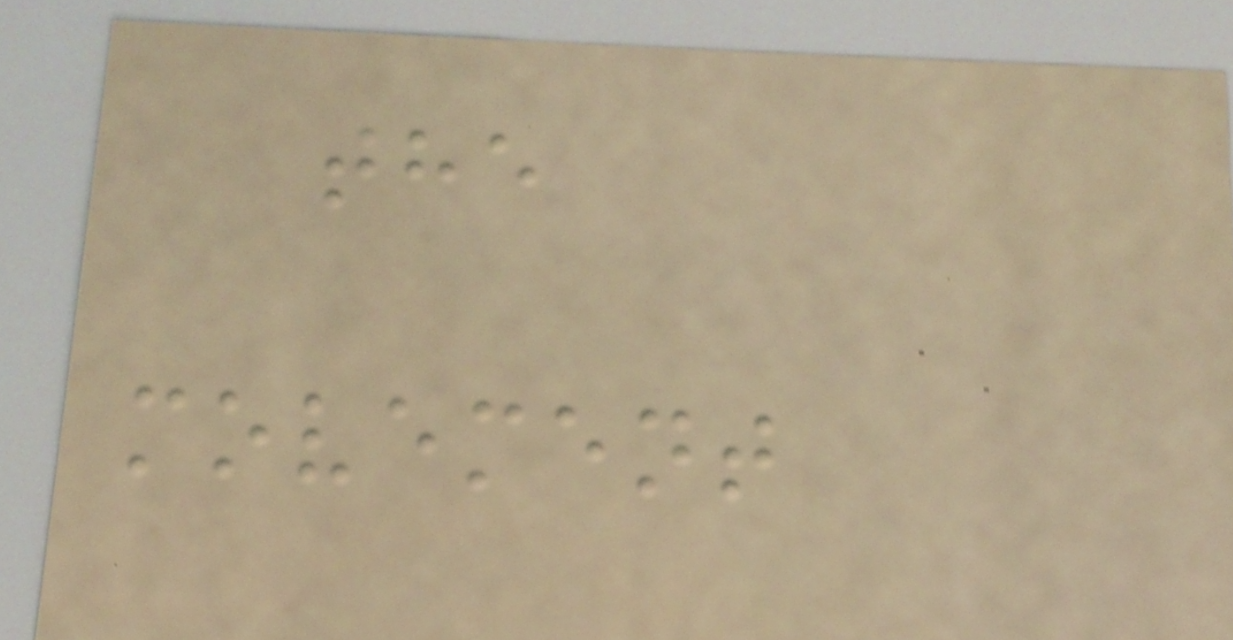the
movement
